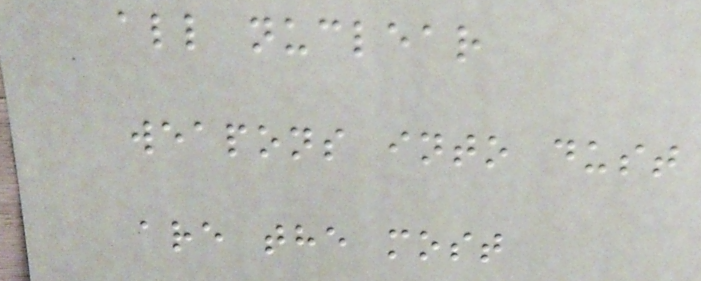all nuclear
weapons into dust
are the most
